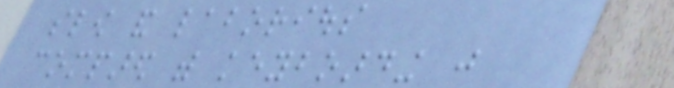slow and laborious
compared with keyboarding just
